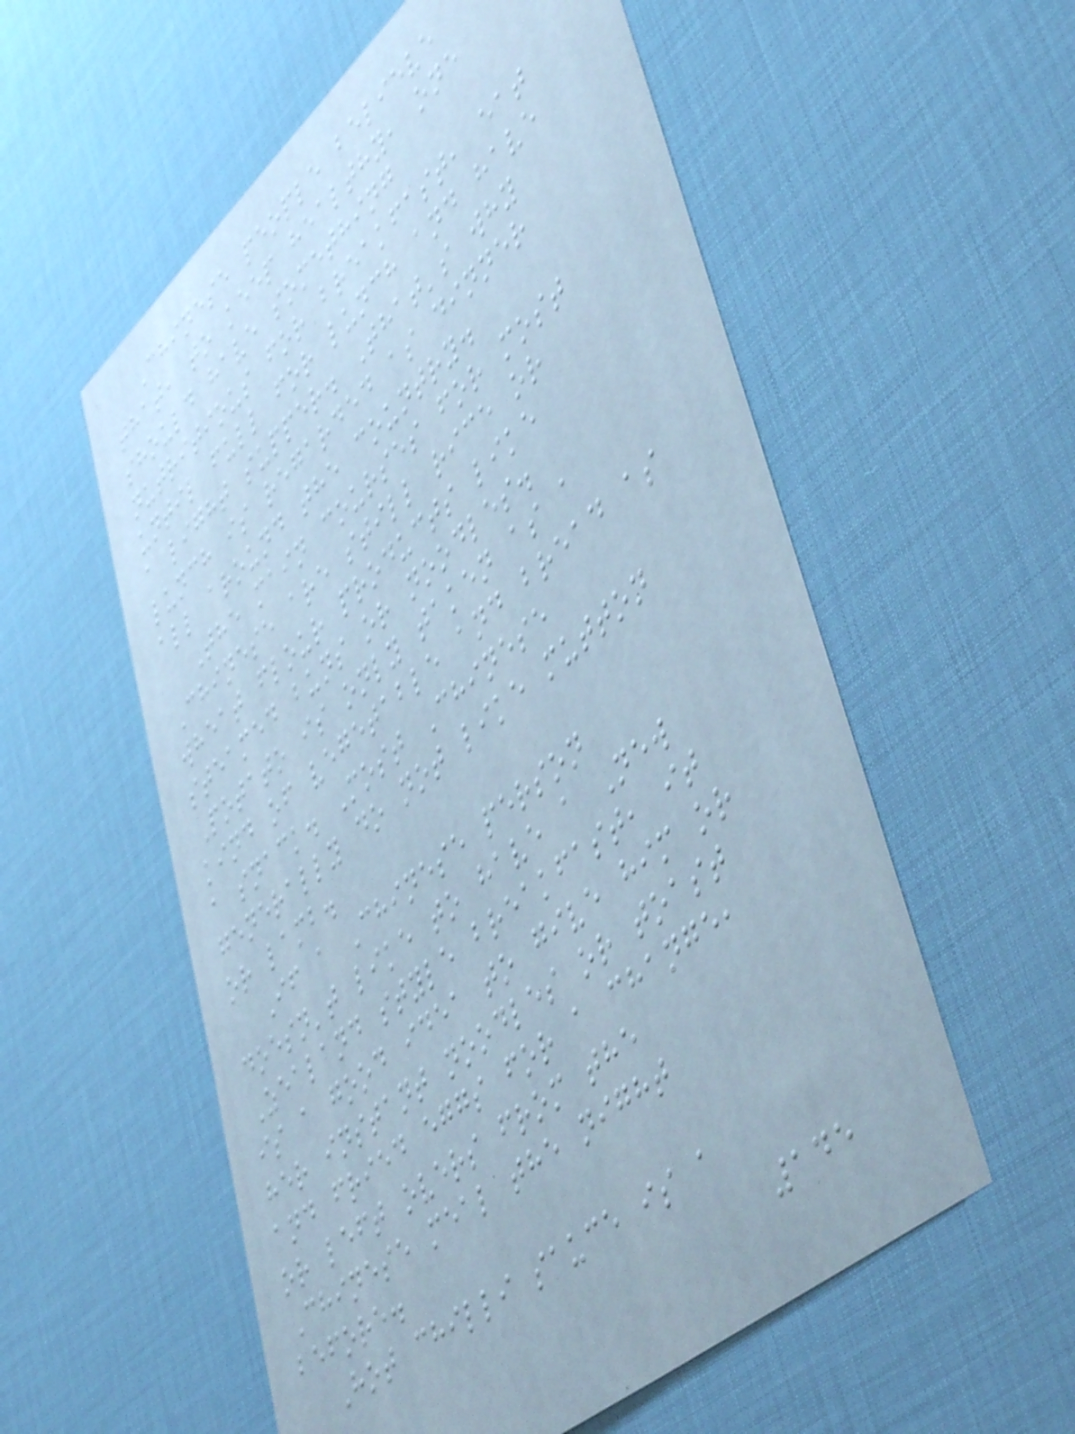Chinese people believe
that, to keep healthy, one
should have something
nutritious for breakfast, eat
until full for lunch and have
a light supper. That's why
lunch is regarded as dinner
all around the country.
The main courses for most
Chinese are still rice or
wheat flour products like
steamed buns or noodles.
Potato is only taken as a
kind of vegetable and bread as
a snack. Most Chinese
generally do not like mutton
or lamb.
If a Chinese person
doesn't like to have a New
Zealand style breakfast, it
is a good idea to give him or
her instant noodles or toast
and fried eggs for a change,
or left overs from the
Chinese meal the night
before.
Hot chilli sauce is a
145
